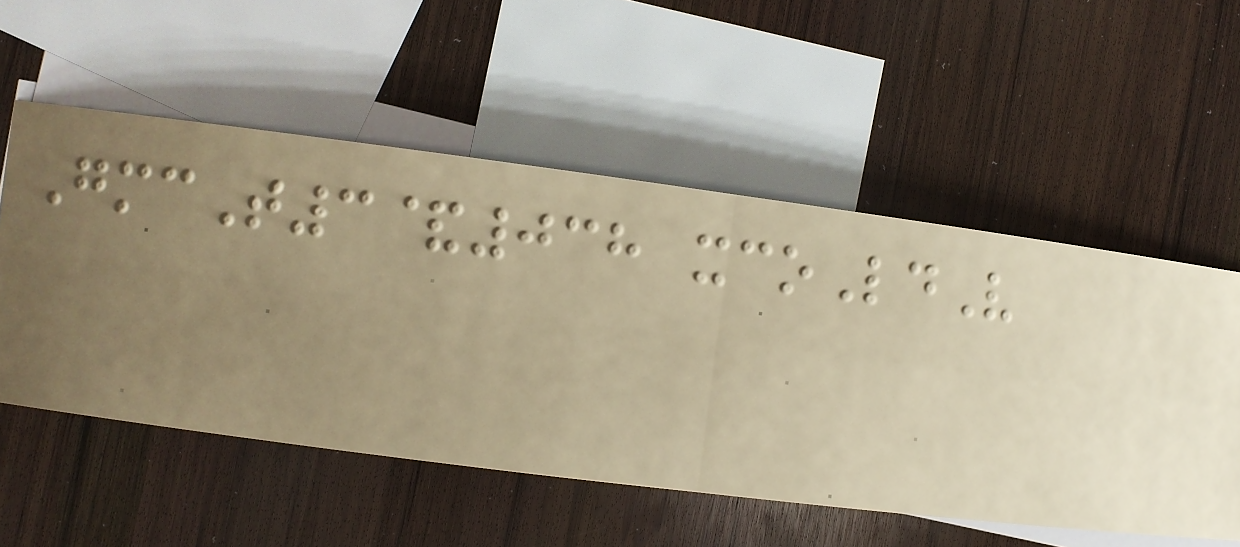GmcT3&038 xcoLdV
